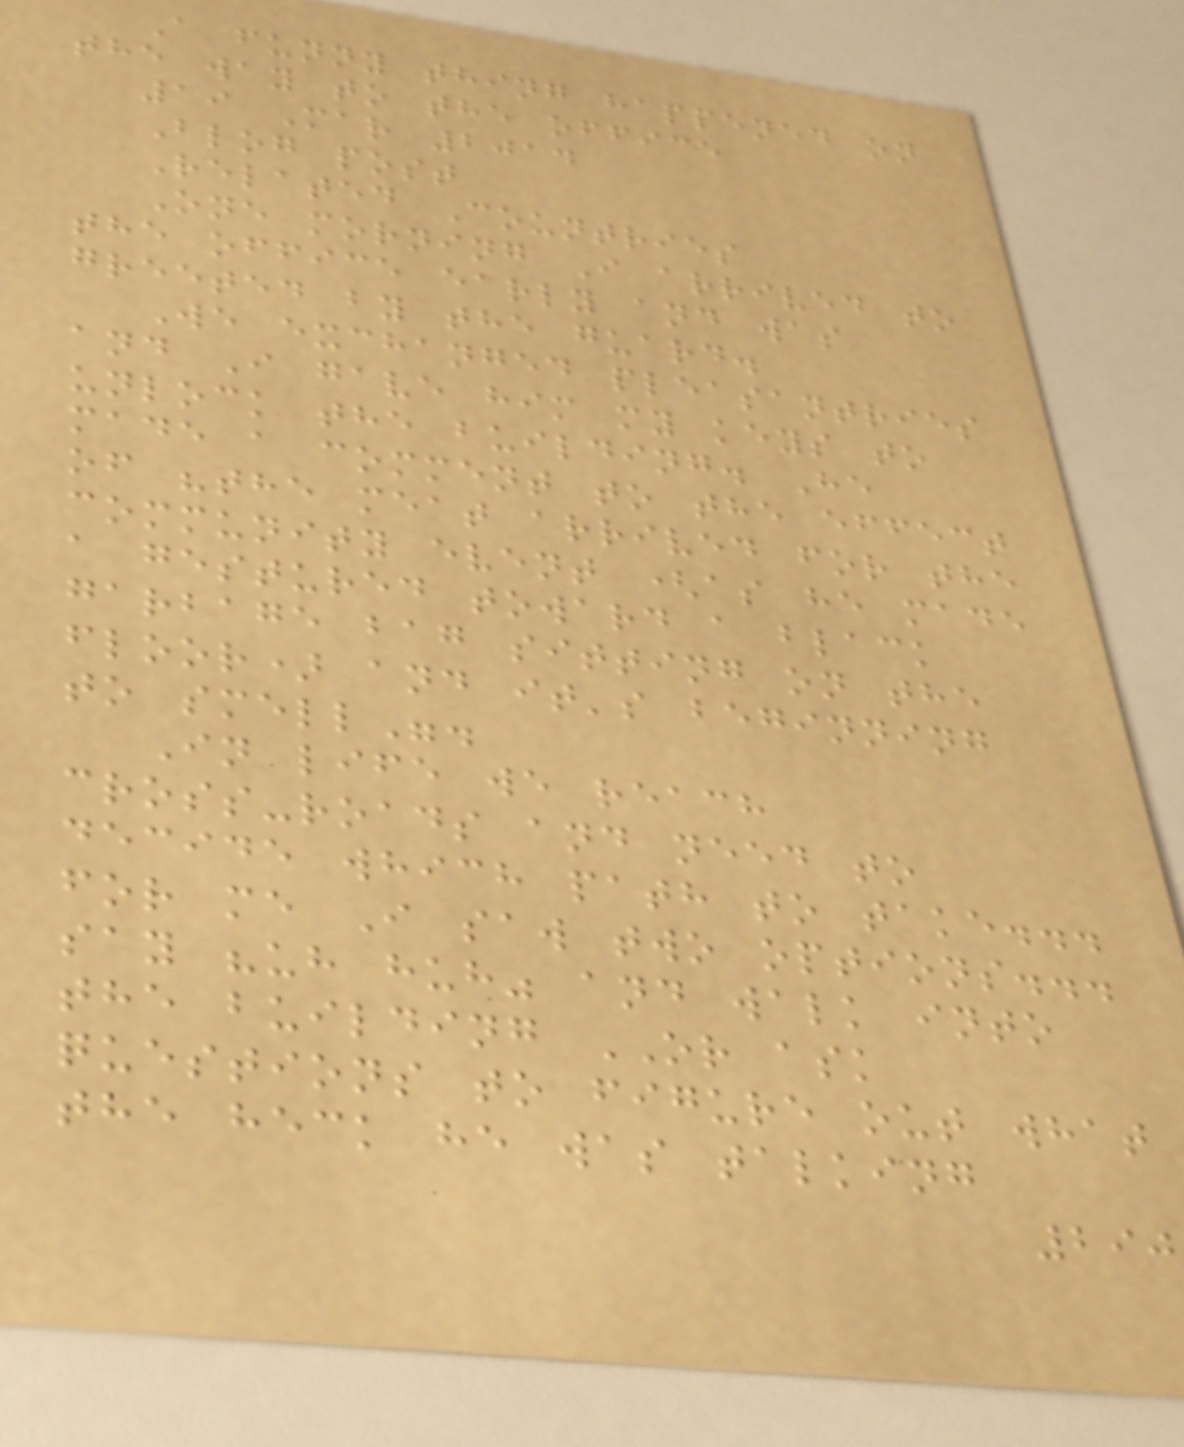A funny thing happened on
the way to the office
19 Mar 2014
Blog post
Related Countries
One morning I arrived to
the office early and was
greeted by the guard.
We exchanged pleasantries
and I gave him my keys to
unlock the building. He
made a comment to the effect
of "the meat arrived for the
community event (as he made
a gestured toward a black
garbage bag sitting on the
floor) and it's beginning
to smell".
In life we reach
cross-roads and need to
decide which path to take...
for me I saw two options...
say "uh huh" and walk into
the building OR ask
questions to figure out what
the heck he was talking
290
